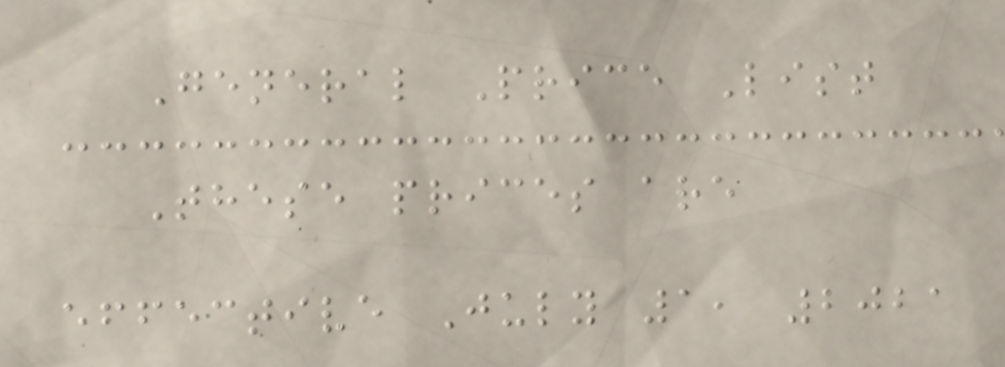General Price List
These prices are
effective July 1, 2021
